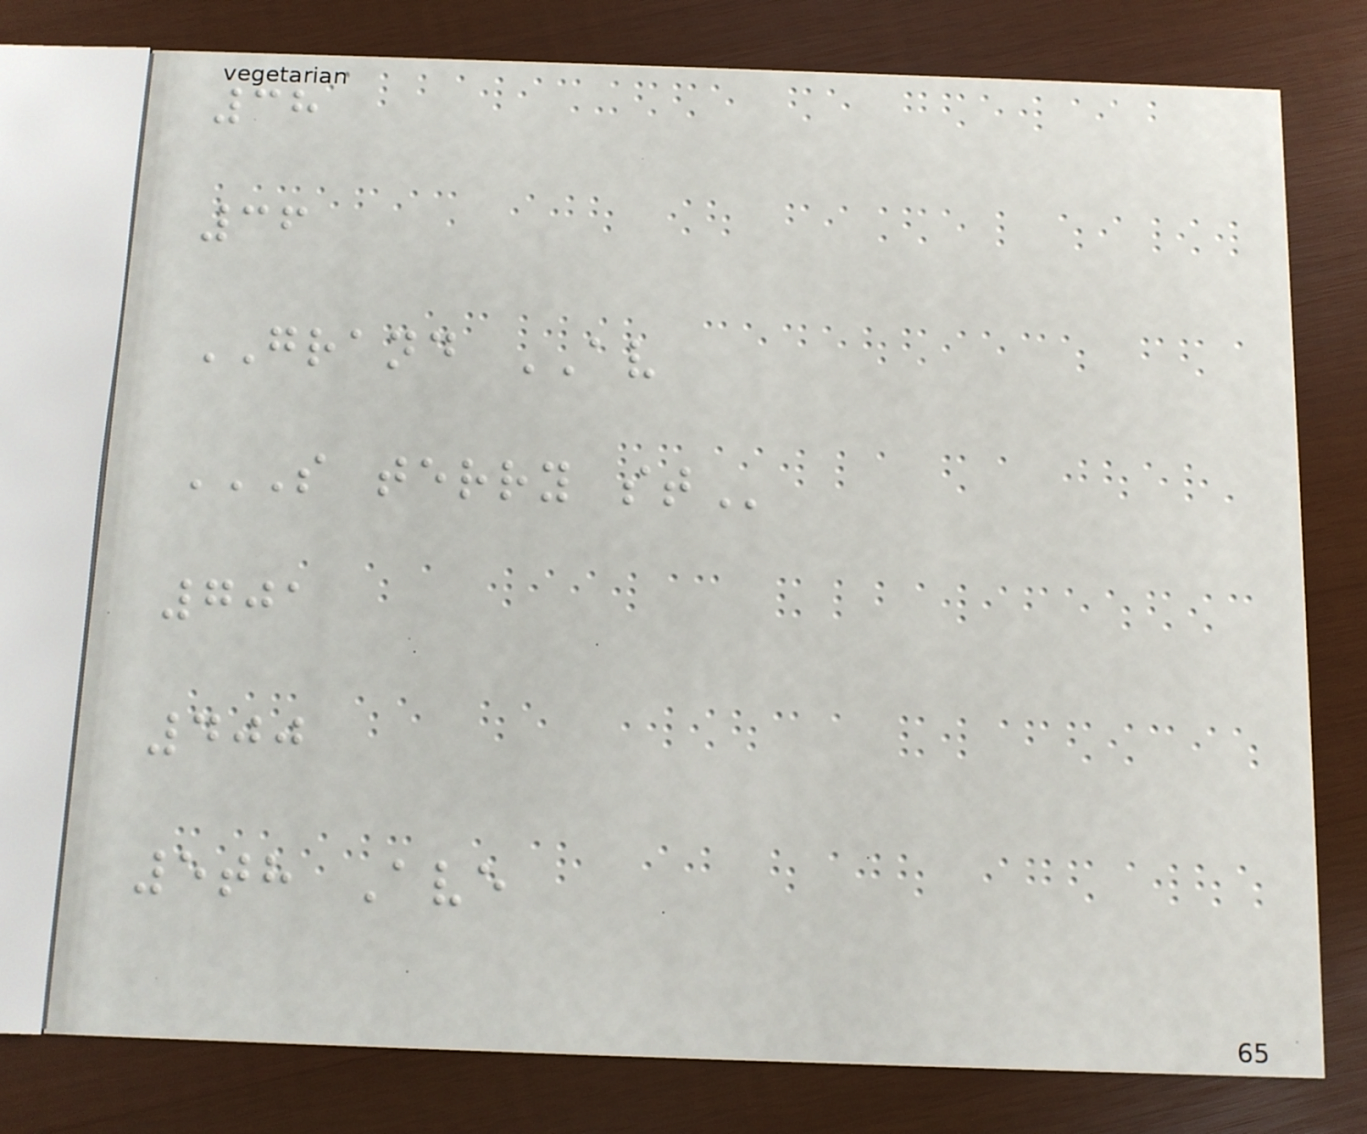38
36
GRAND AV
S TERRY ST
701
400
5th Ave
